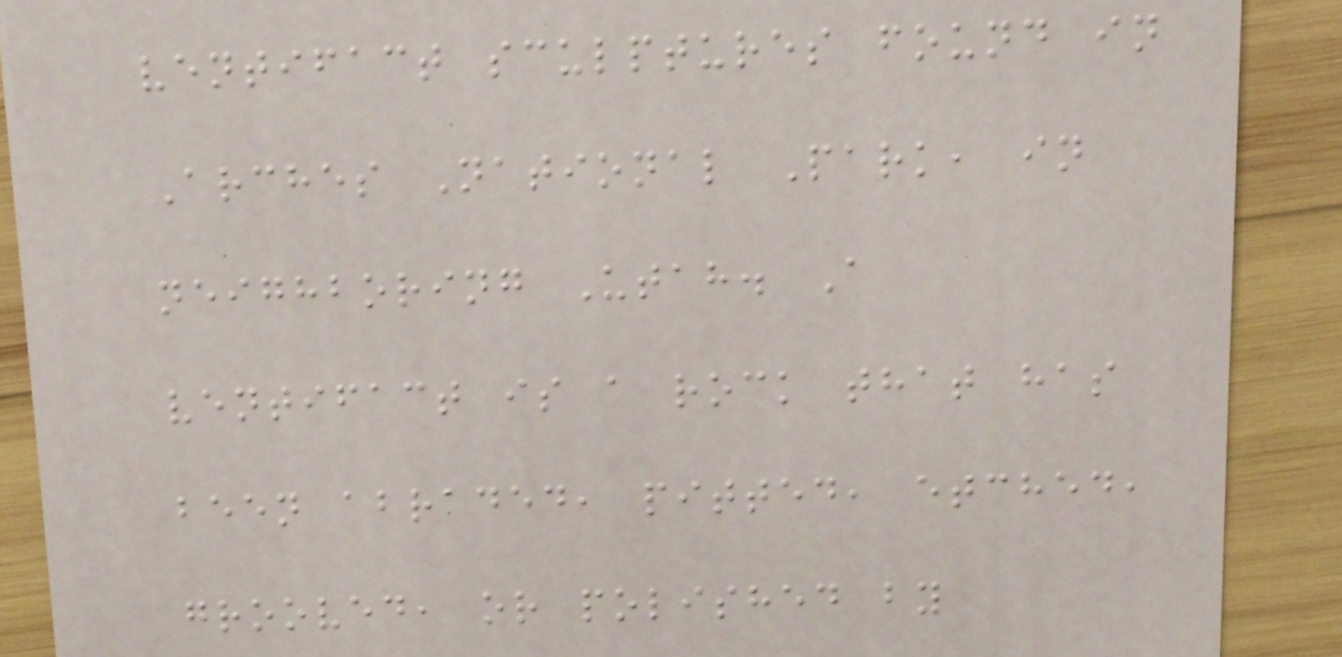ventifact sculptures found in
Arches National Park, in
neighboring Utah. A
ventifact is a rock that has
been abraded, pitted, etched,
grooved, or polished by
